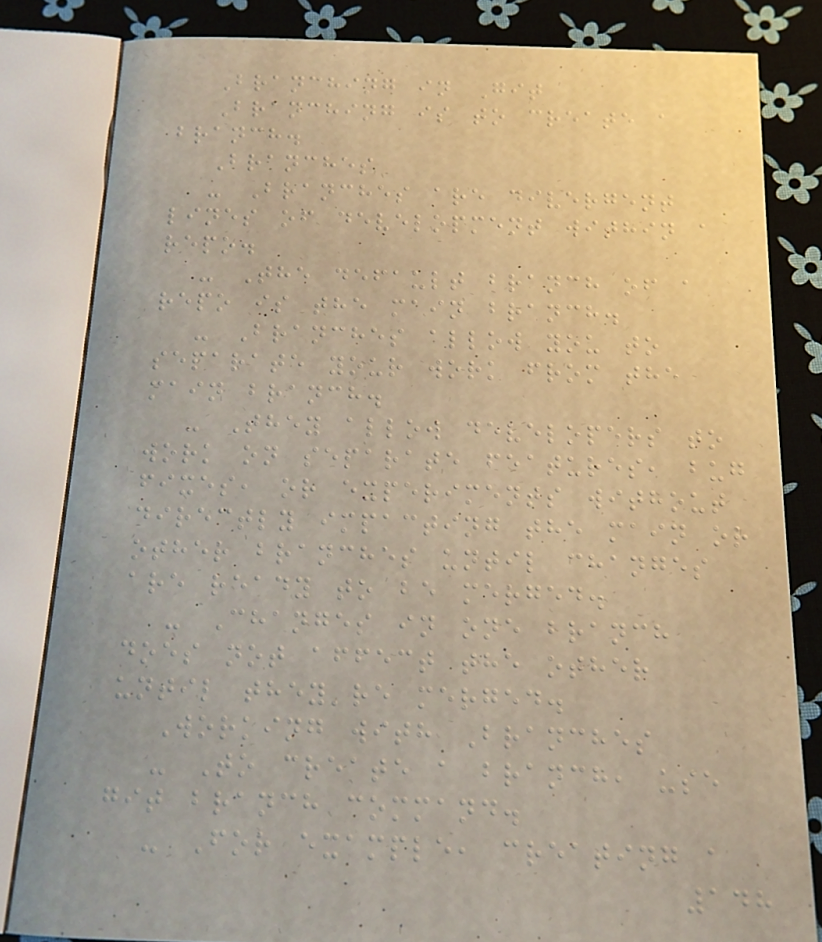Branching in Git
Branching is to create a
branch.
Branches
- Branches are divergent
lines of development within a
repo.
- The default branch of a
repo is the main branch.
- Branches allow you to
separate your work from the
main branch.
- They allow developers to
work on separate features, bug
fixes, or experiments without
directly impacting the main or
other branches until changes
are ready to be merged.
- Changes in one branch
does not affect the other
until they're merged.
Working with Branches
- To create a branch, use
git branch command.
- For example, creating a
148
